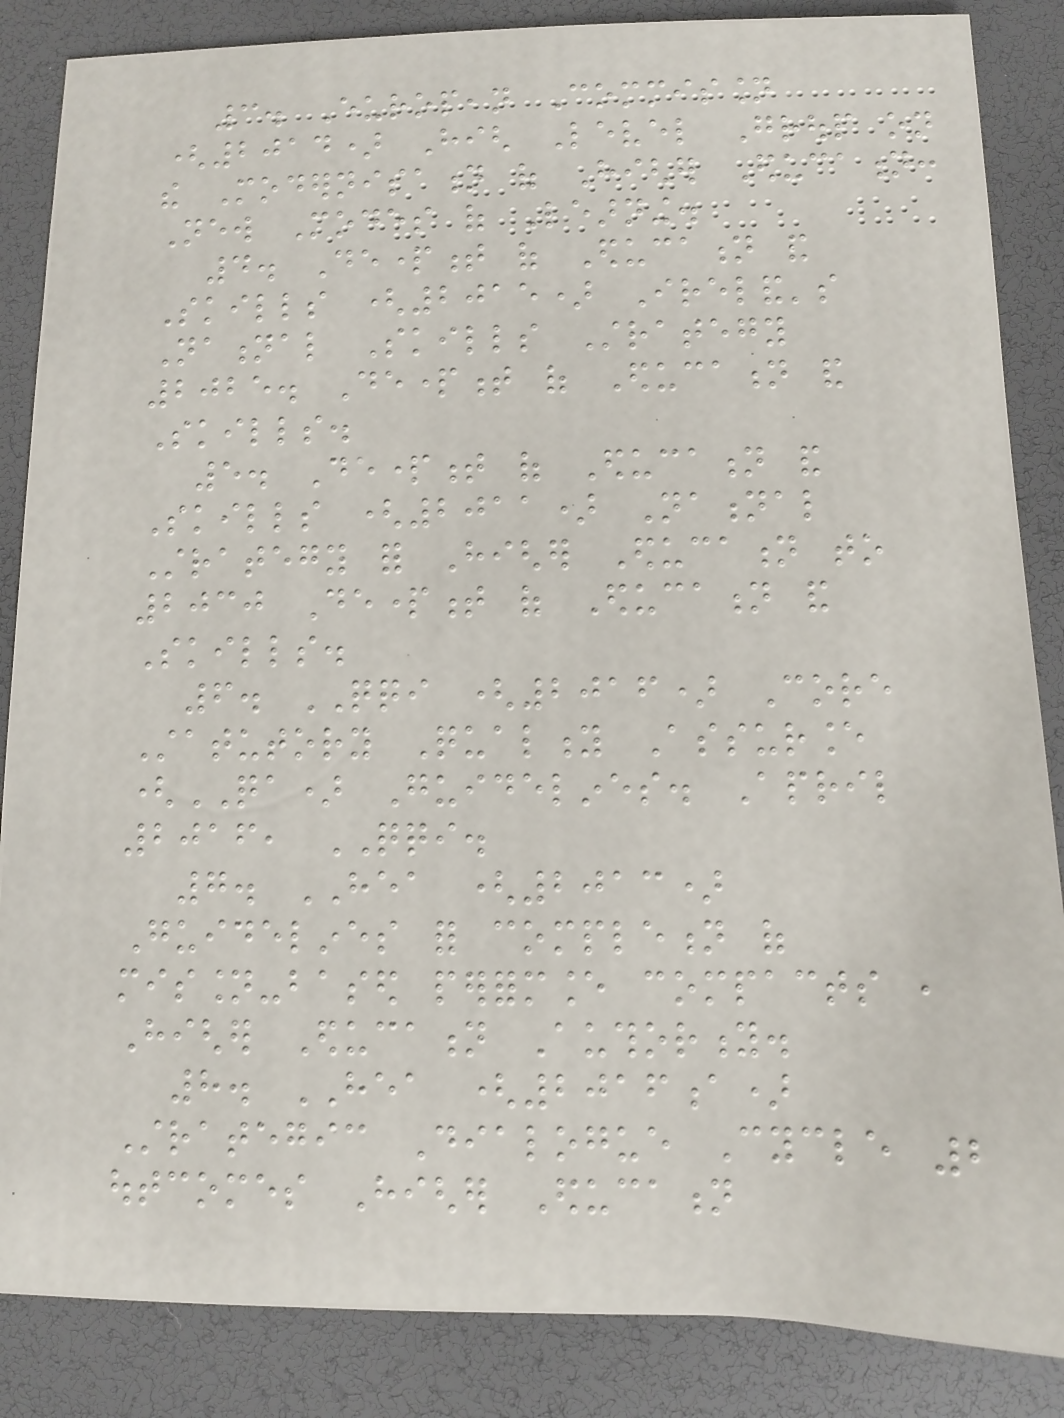3. European Commission
(2014) High Level Group on
the Modernisation of Higher Education:
New Modes of Learning.
4. Department of Education and
Skills (2015) Ireland's
National Skills Strategy
2025. Department of Education and
Skills.
5. Department of Education and
Skills (2011) National
Strategy for Higher Education to
2030 Department of Education and
Skills.
6. QQI (2016) Core
Statutory Quality Assurance
(QA) Guidelines. April
2016, QQI.
7. HEA (2013)
Guidelines for completion of
mission-based performance compacts ,
Higher Education Authority.
8. HEA (2016a)
Strategic Dialogue Cycle 2
outcomes Higher Education
